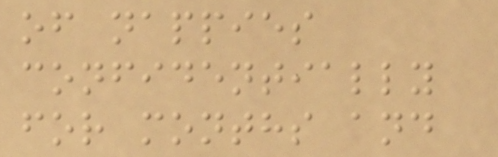of nappies
confidentially
for months and
